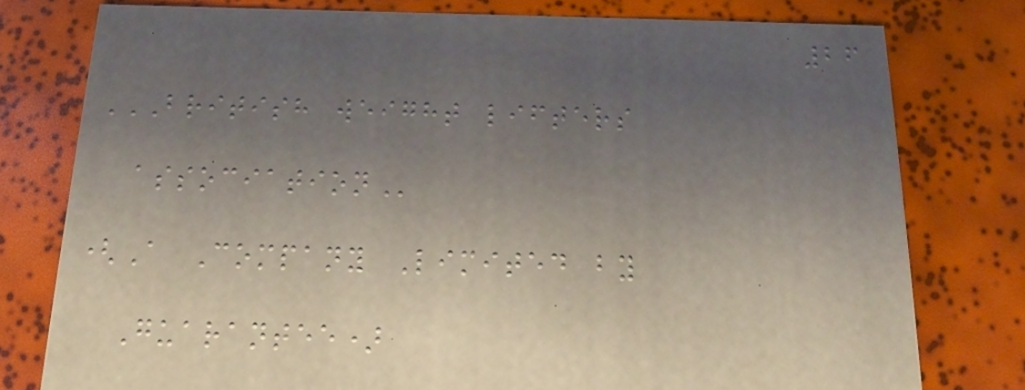26
BRITISH WEIGHT LIFTERS
ASSOCIATION
(A Company Limited by
Guarantee)
